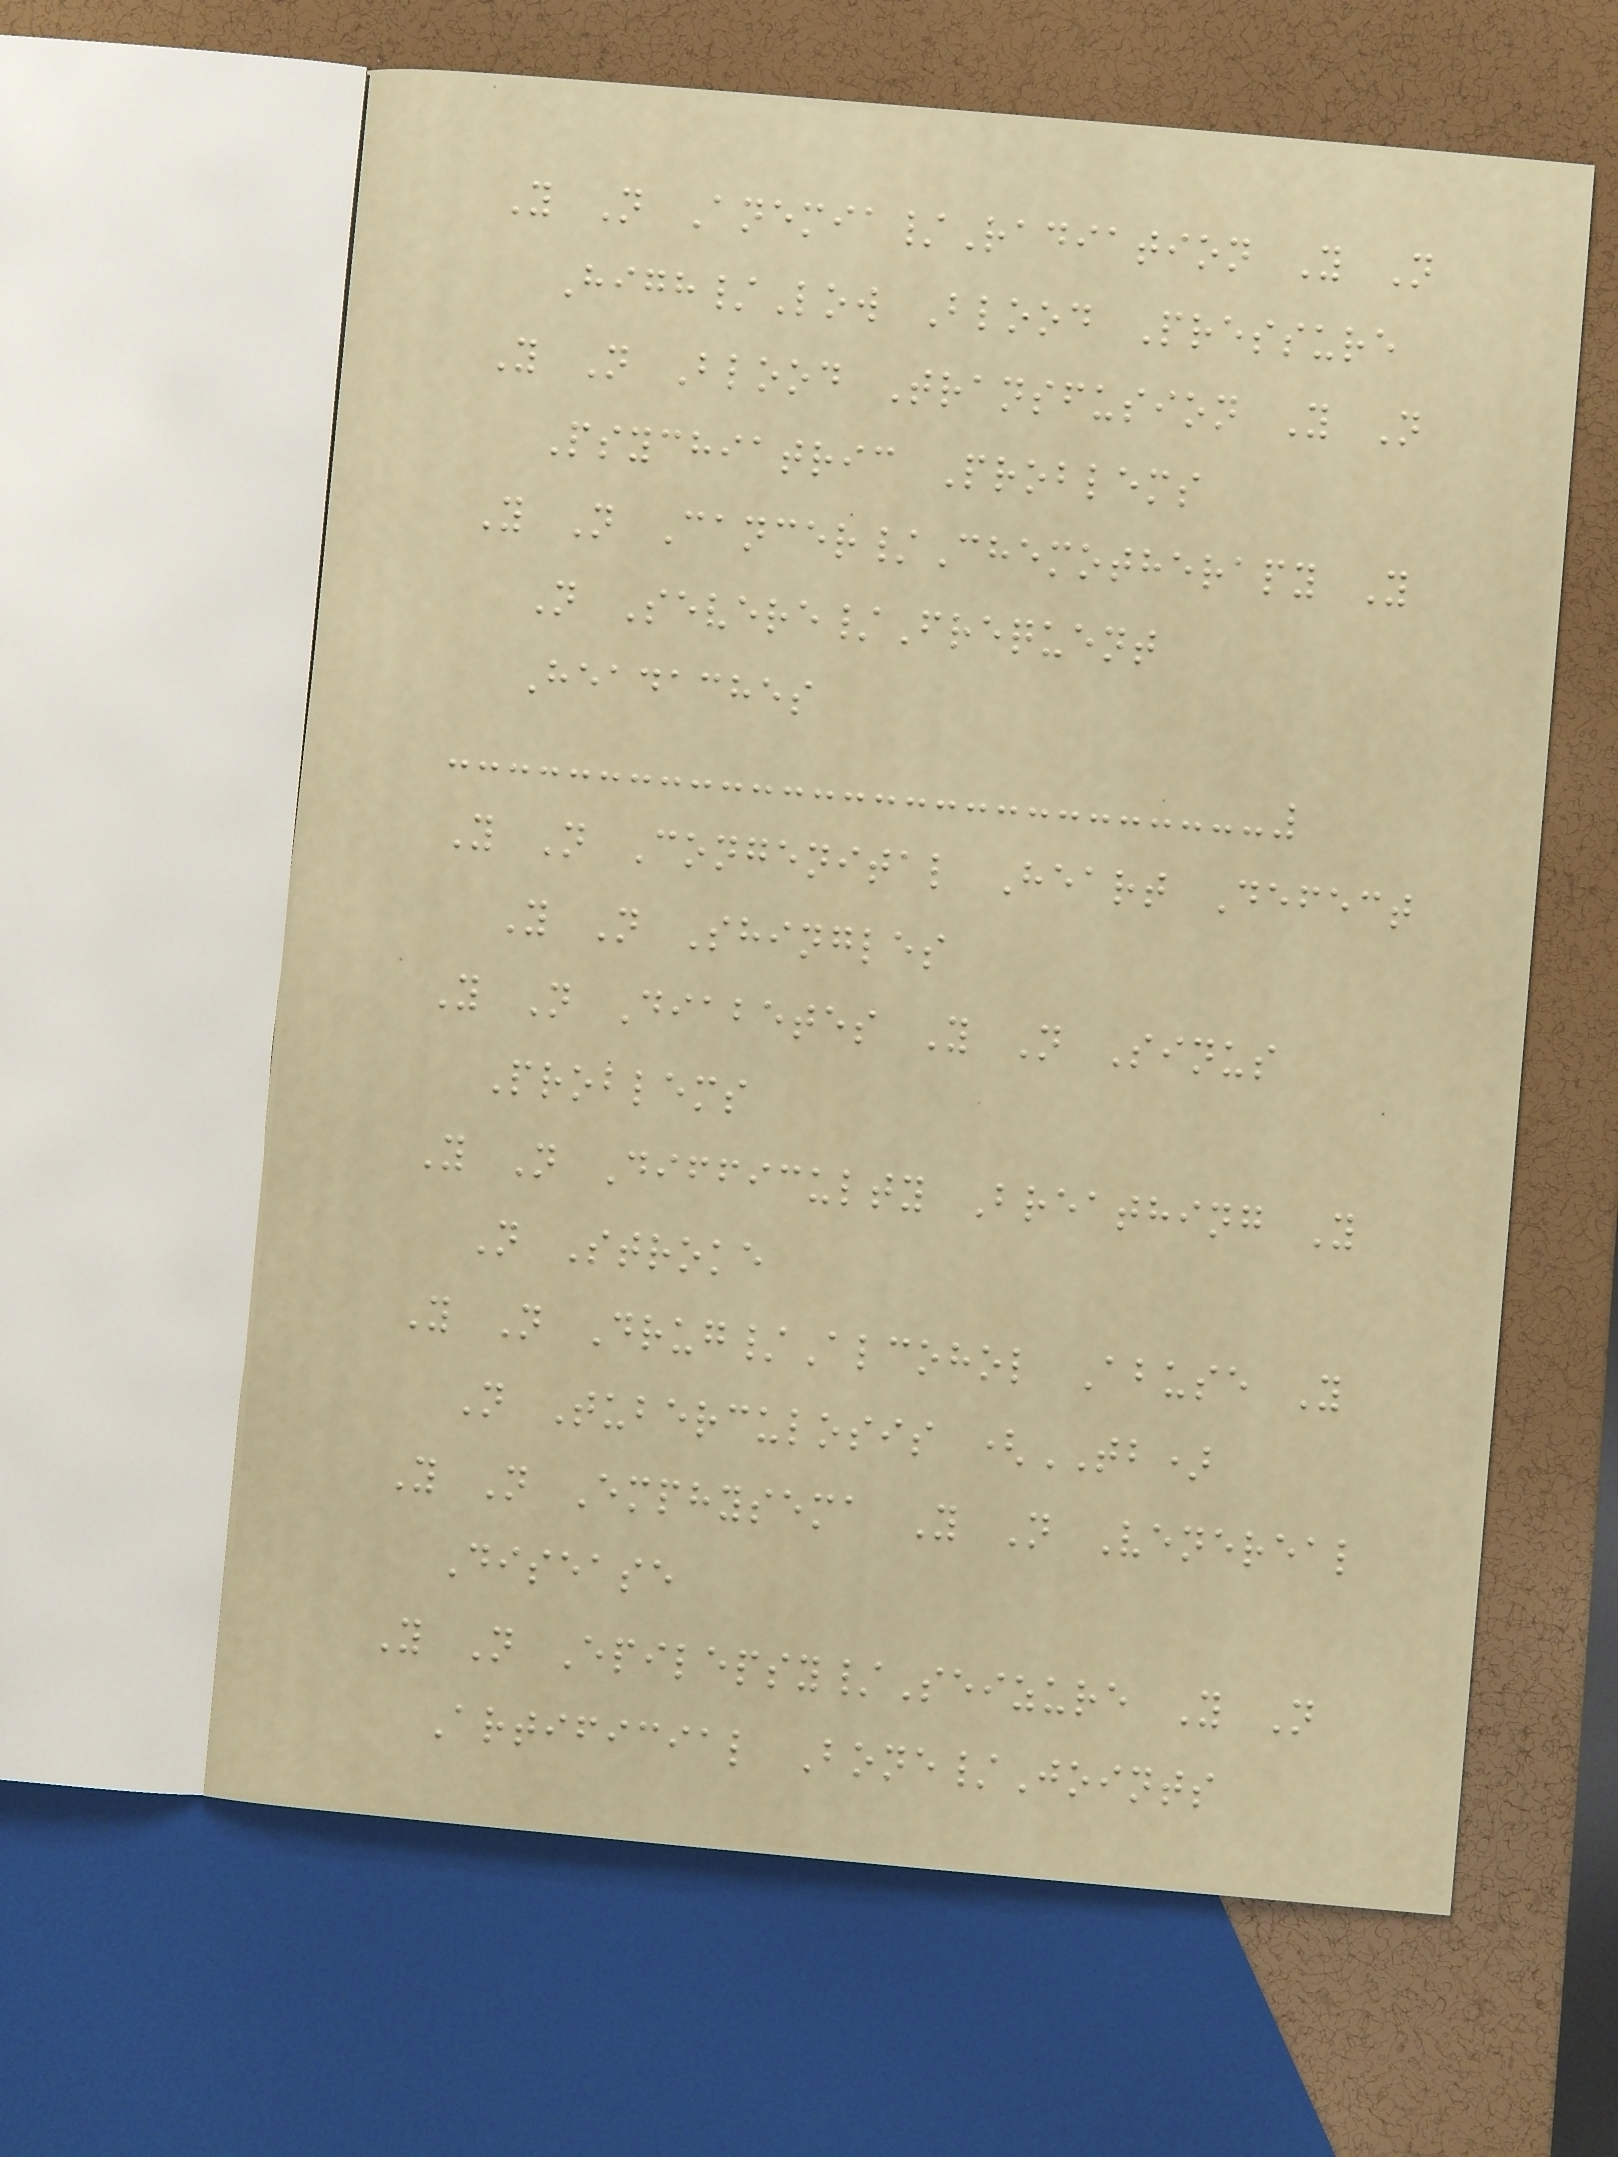Y N Anemia/Radiation Y N
High/Low Blood Pressure
Y N Blood Transfusion Y N
Psychiatric Problems
Y N Cancer/Chemotherapy Y
N Severe/Frequent
Headaches
Y N Congenital Heart Defect
Y N Shingles
Y N Diabetes Y N Sinus
Problems
Y N Difficulty Breathing Y
N Stroke
Y N Drug/Alcohol Abuse Y
N Tuberculosis (TB)
Y N Emphysema Y N Venereal
Disease
Y N Epilepsy/Seizure Y N
Artificial Bone/Joints
